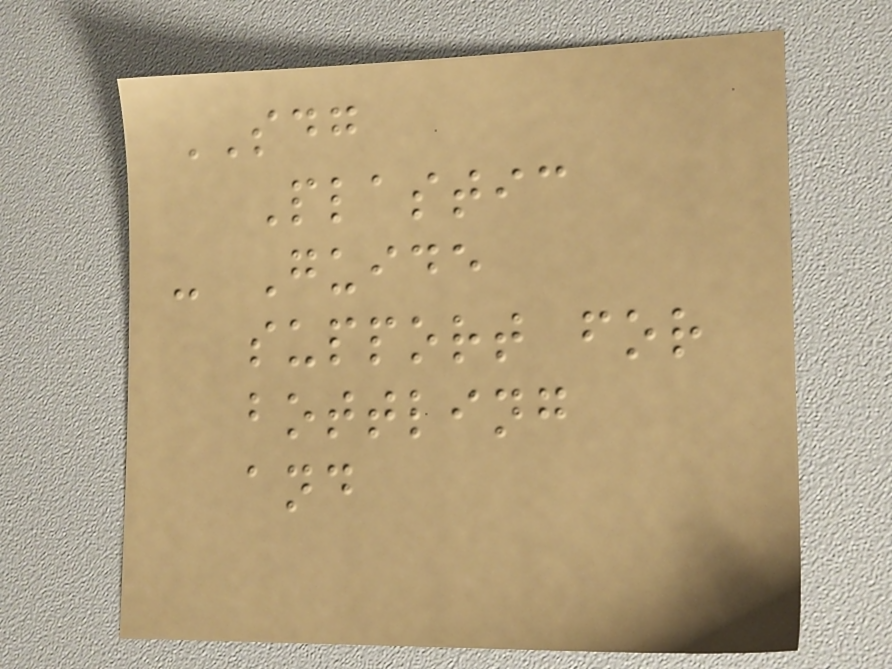SDG
Plastic
- Guide
support for
bottling
and
